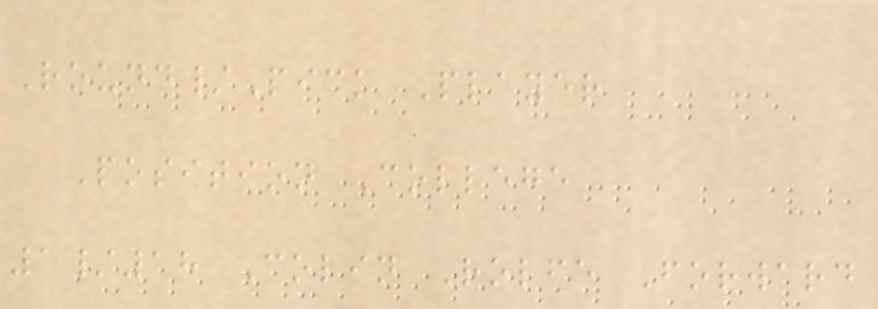Round/Pick Player
Position College
1/18 Colin Rolfe Forward
